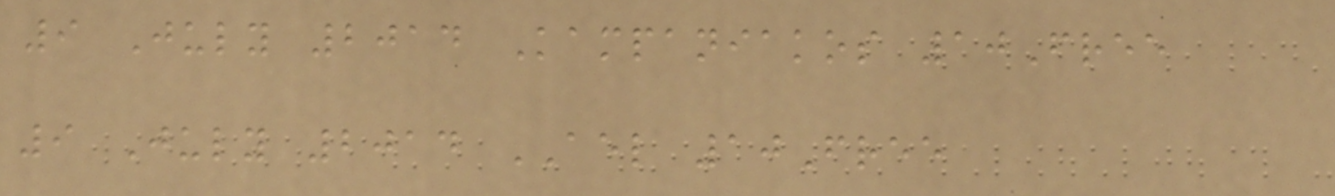9 July 2014 Kampaniakos 10Free
9 July 2014 AEL 10Free
